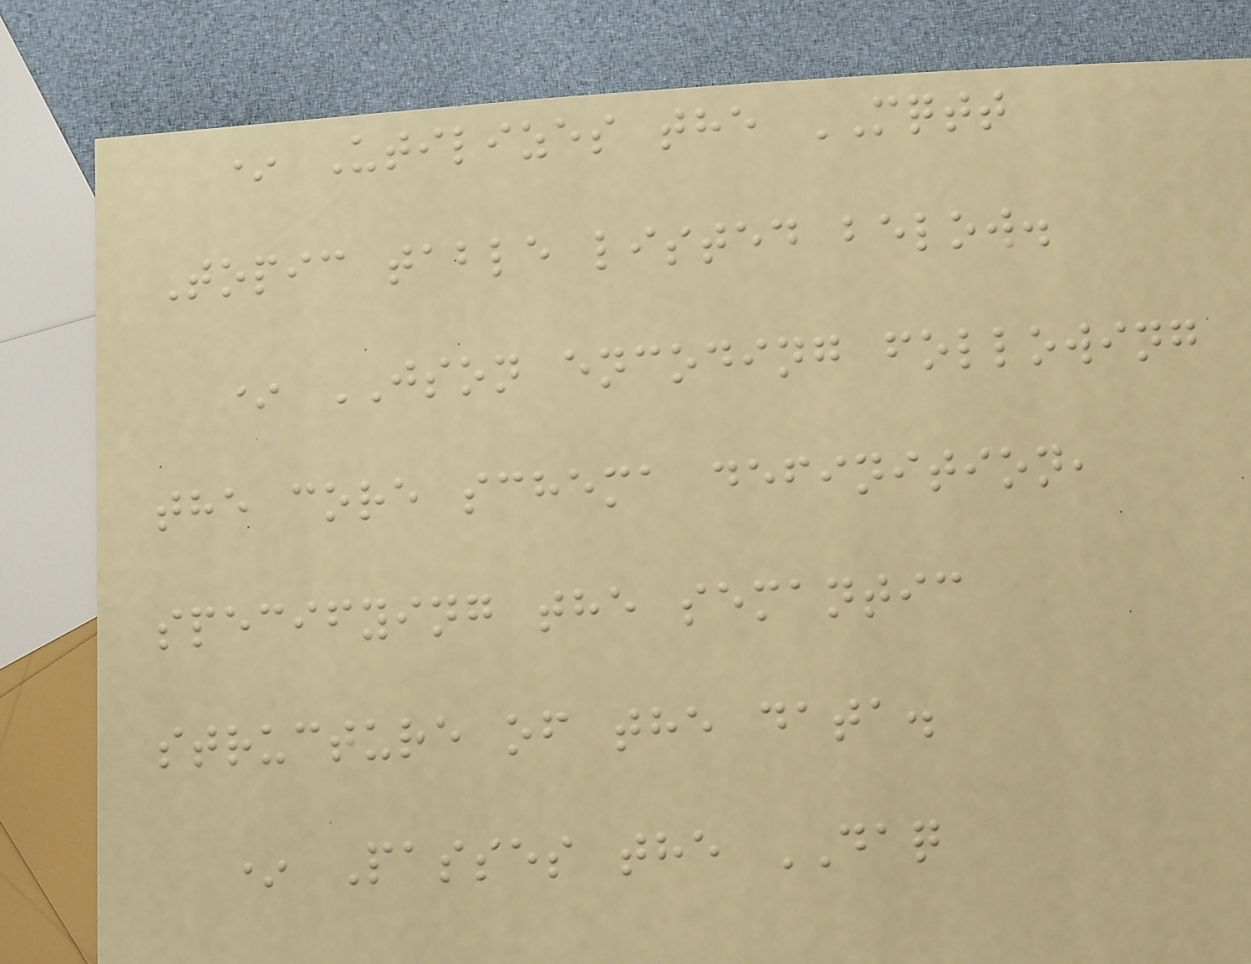* Utilizes the MQTT
Topic table listed below.
* JSON encoding following
the core schema definition,
specifying the semantic
structure of the data.
* Passes the DAQ
